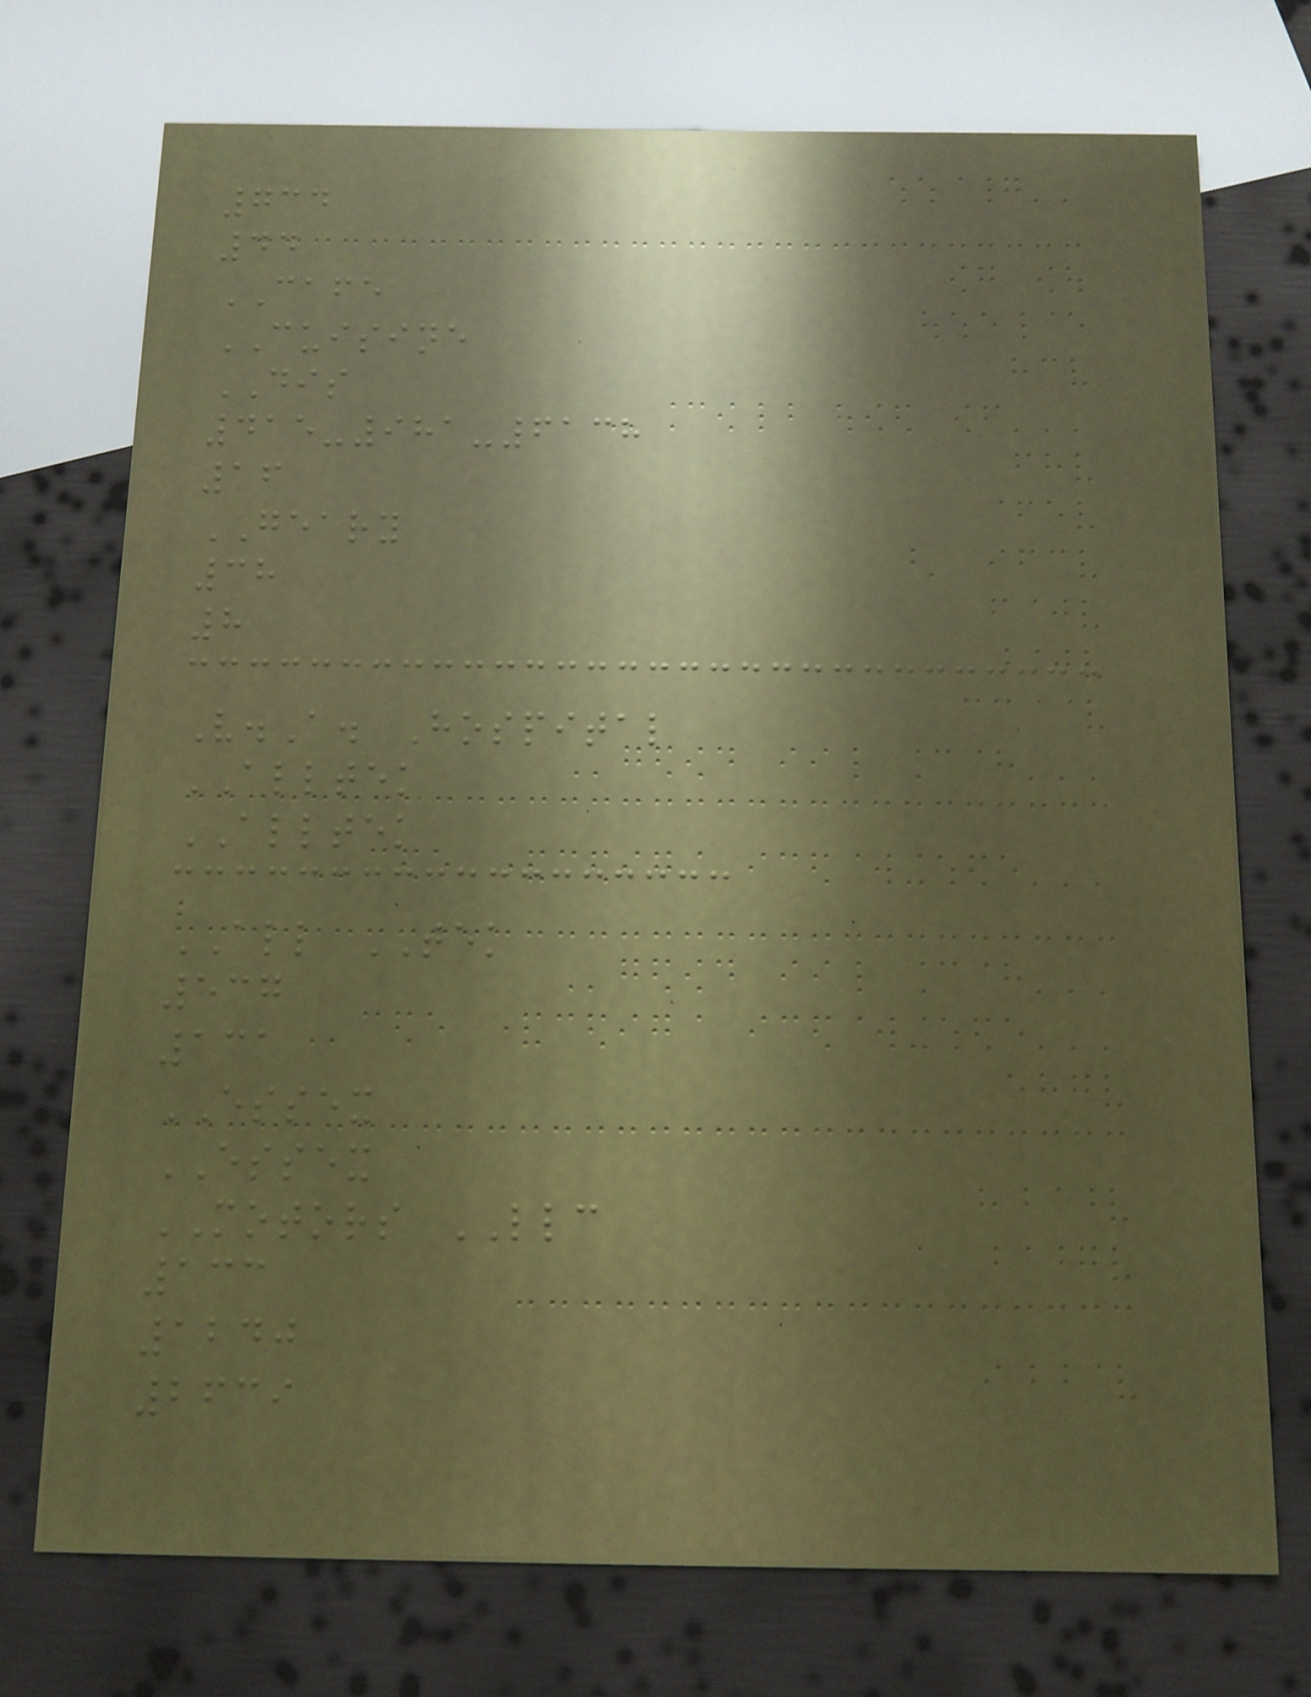734
44
CAFE
CUISINE
DIS
415-981-6138
16
GEARY
38
8
V.A. Hospital
ALLTEK
ALLTEK
ALL TEK
537
131
ESSEX
ESSEX
MOTORS LLC
133
1240
2639
